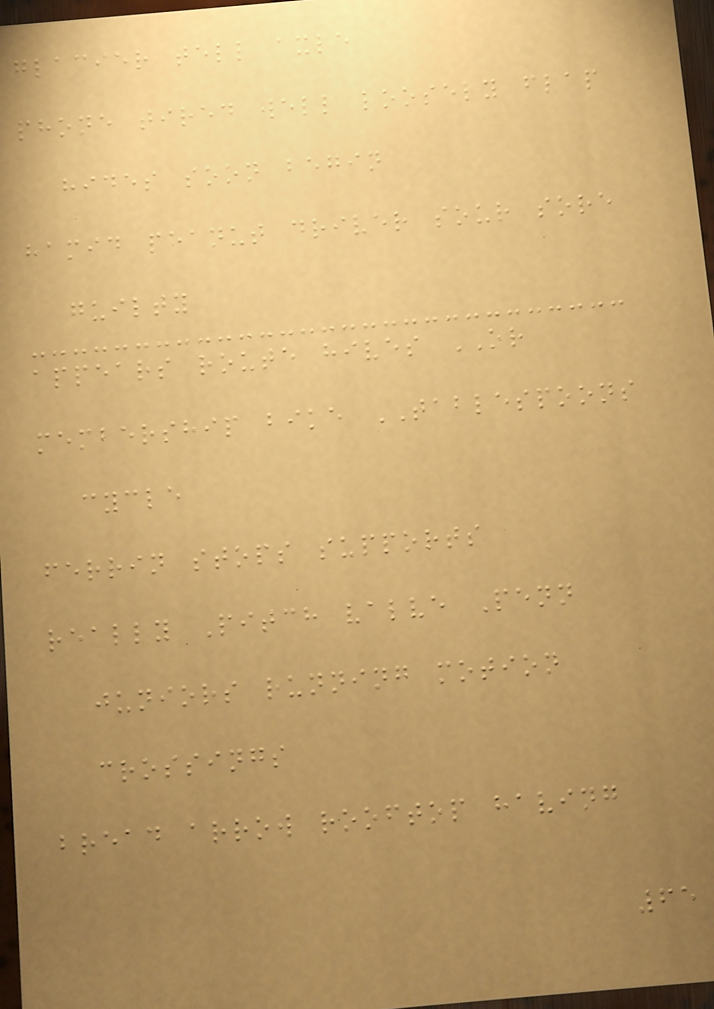glacier tell axle
phone tired well loosely flap
hides soon begin
hamid peanut driver sour sore
guilty
appears route hives OR
membership bike TABLESPOONS
cycle
ferrin stops supports
really Pitch valve Penn
juniors running motion
crossings
bread arrow rooftop having
65
